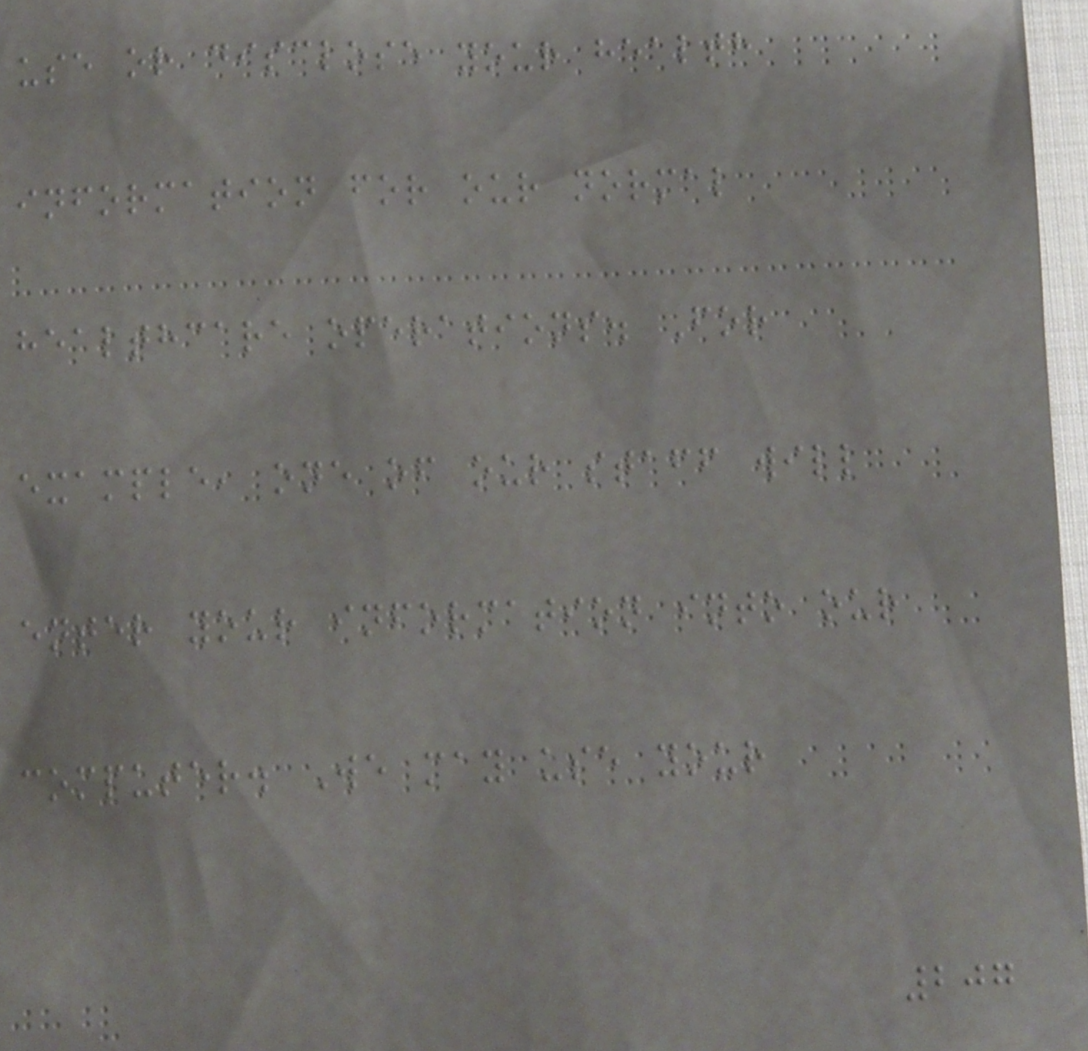use or disclose your health
information for our normal
healthcare operations. For
example, one of our staff will
enter your information into our
computer. We may use your
207
